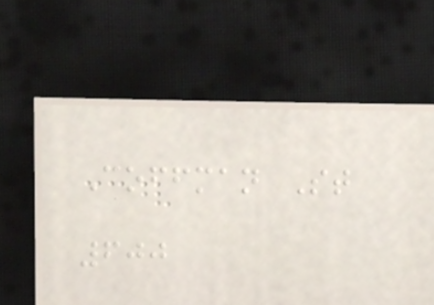Coffman St
600
